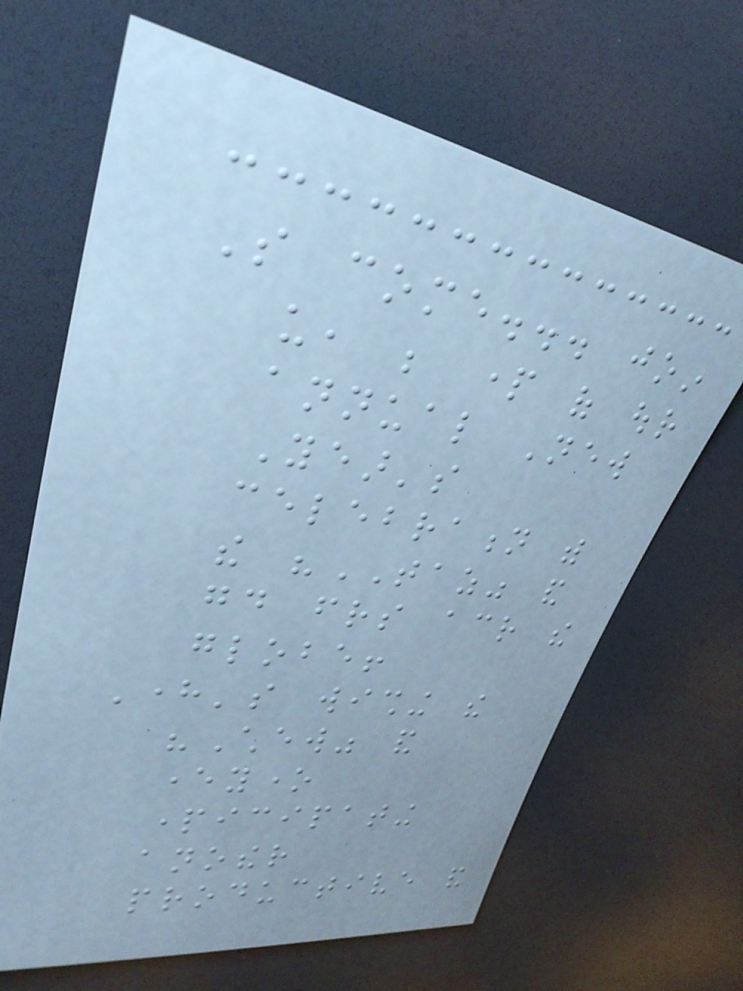So come... join
us, be part of our
annual New
Year's
celebration with
the "TAZ" and
good friends across the
globe!
Here's wishing the
"Chew" and
everyone
participating
another
productive and
